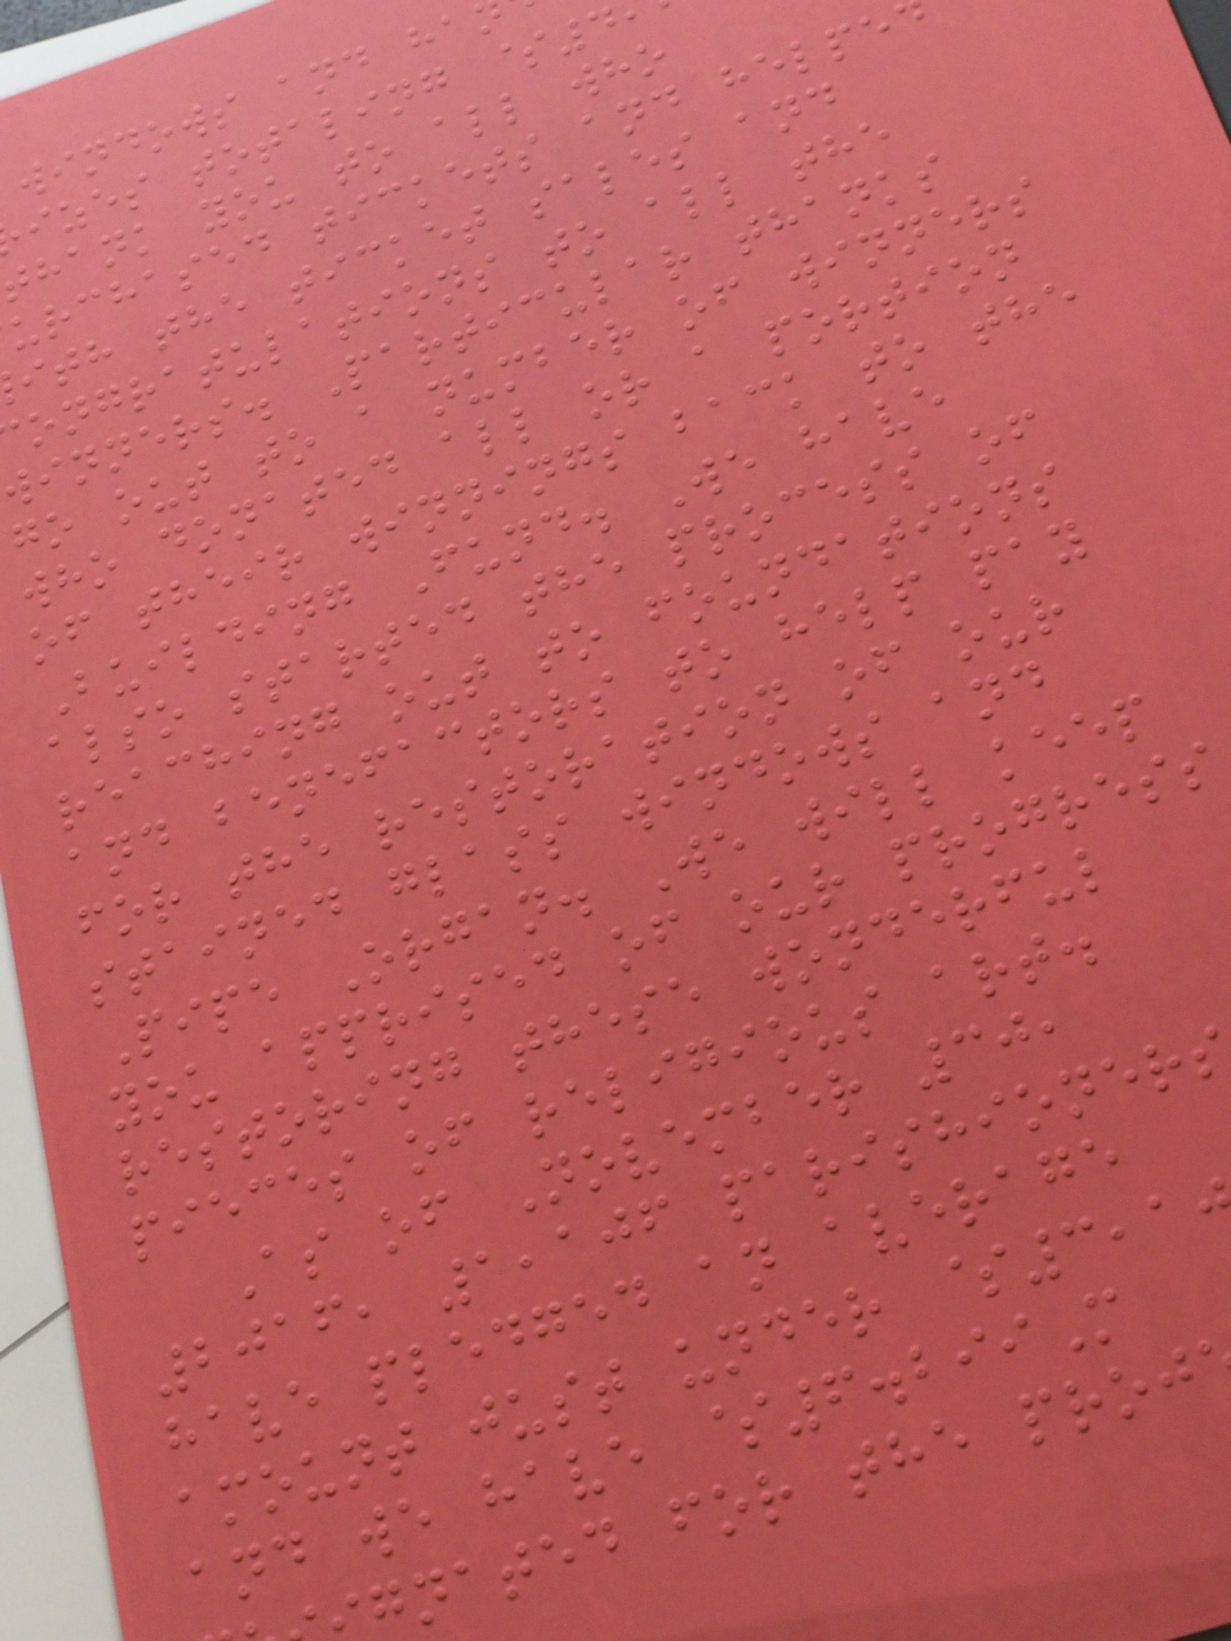windows and ha
izes totaling $4
thank you to all who
urchased tickets and helpe
ith the ticket sales and
ongratulations to all the
winners. Particular thanks
go out to a number of winners
who donated all or a portion
of their winnings back to the
Building Fund. We have
also started the process of
reaching out to foundations
and benefactors to help pay
for the restoration of our
stained glass windows and
Pipe Organ. We will keep
you apprised of our progress
restoring these wonderful
pieces of religious art.
As of November 30,
2016, 1,106 parishioner
have pledged an average
amount just under $3,1
and we have $6.299M
gnated for the proj
